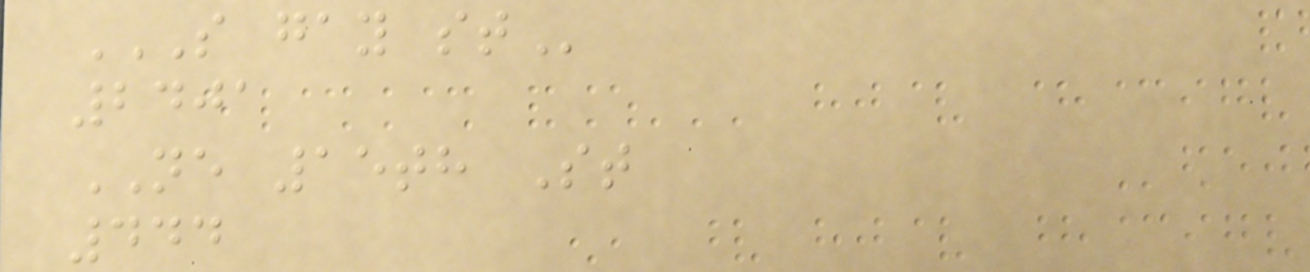S GAY ST
2401
NE 15th St
444
